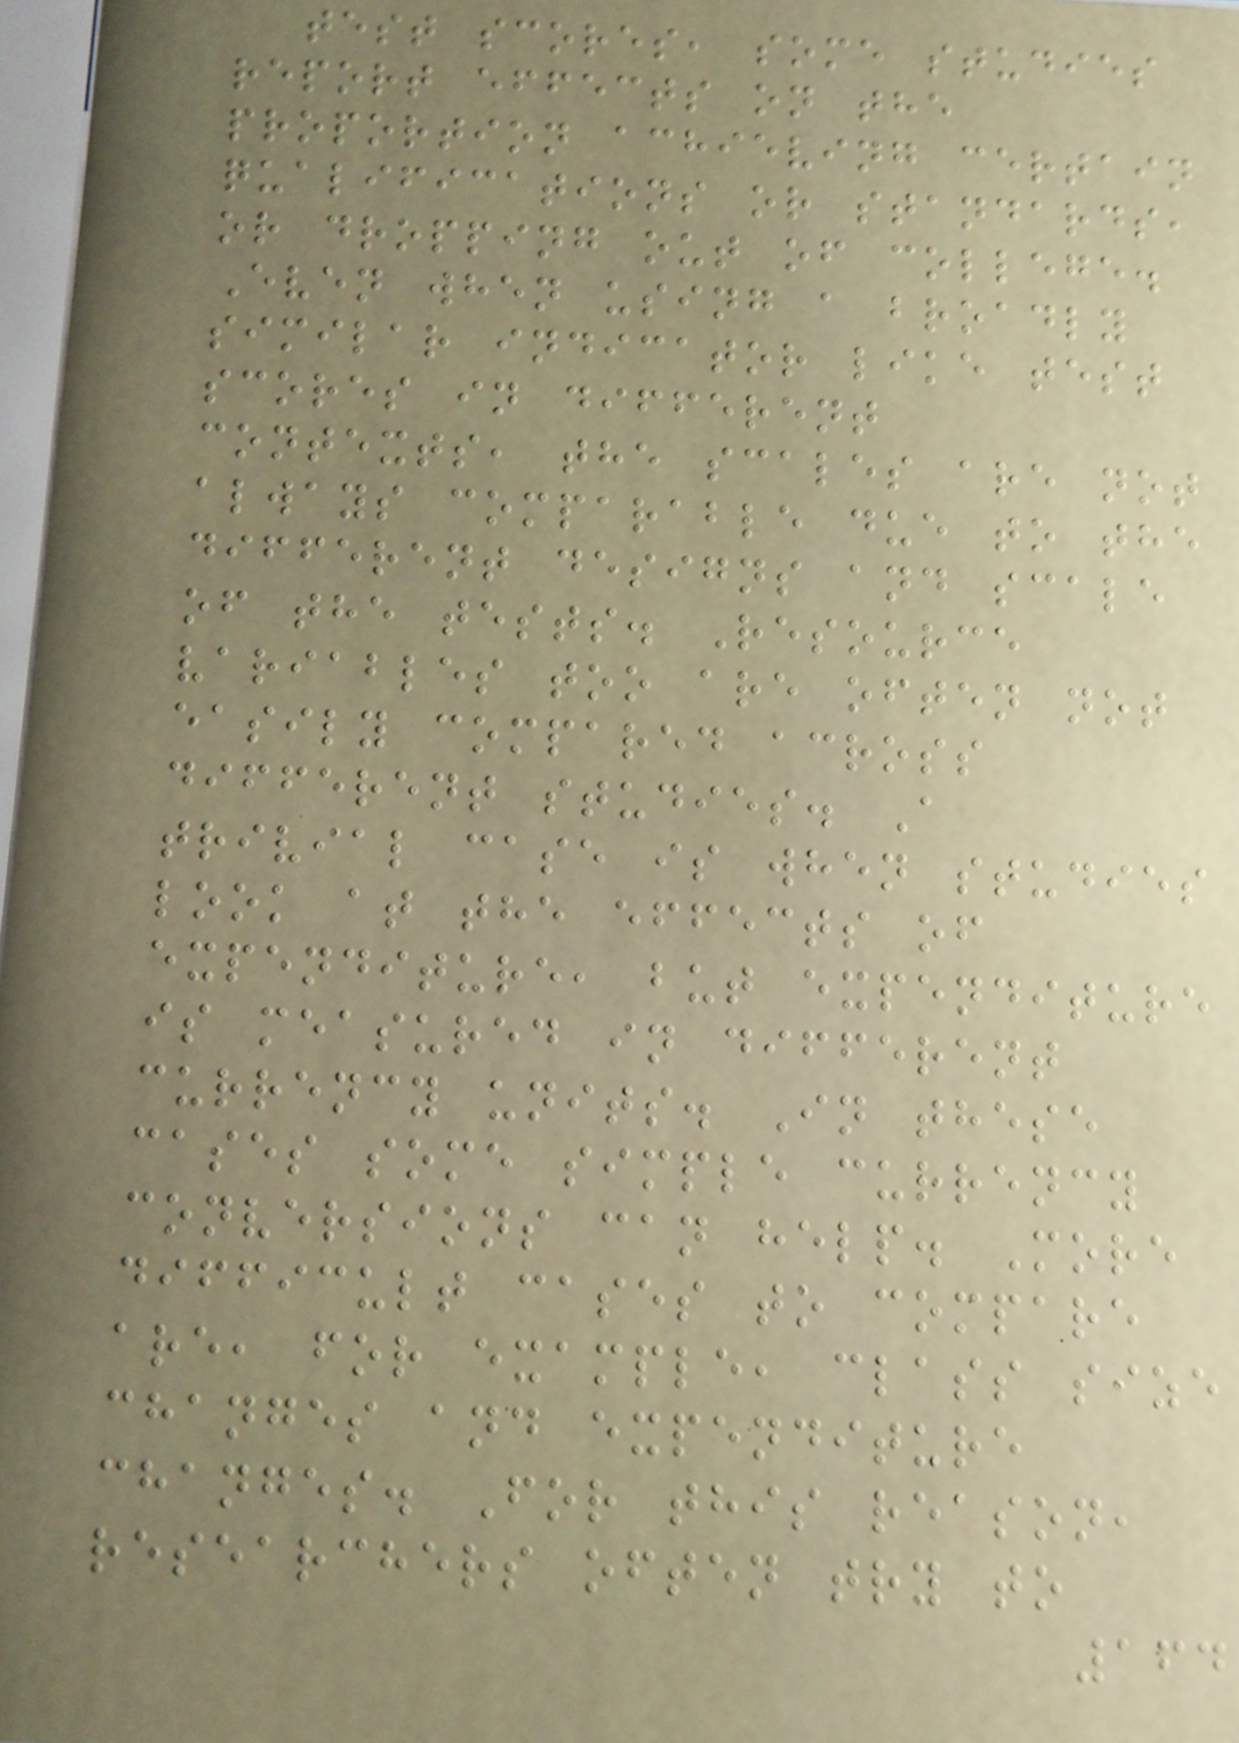test scores, some studies
report effects on the
proportion achieving certain
qualifications or standards,
or dropping out of college.
Even when using a broadly
similar indicator like test
scores in different
contexts, the scales are not
always comparable due to the
different designs and scale
of the tests. Resource
variables too are often not
easily compared across
different studies. A
trivial case is when studies
look at the effects of
expenditure, but expenditure
is measured in different
currency units. In these
cases some simple currency
conversions can help. More
difficult cases to compare
are, for example, class size
changes and expenditure
changes. For this reason,
researchers often try to
164
